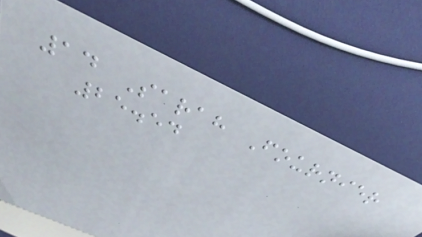14 Sarah Fournier
25.54
